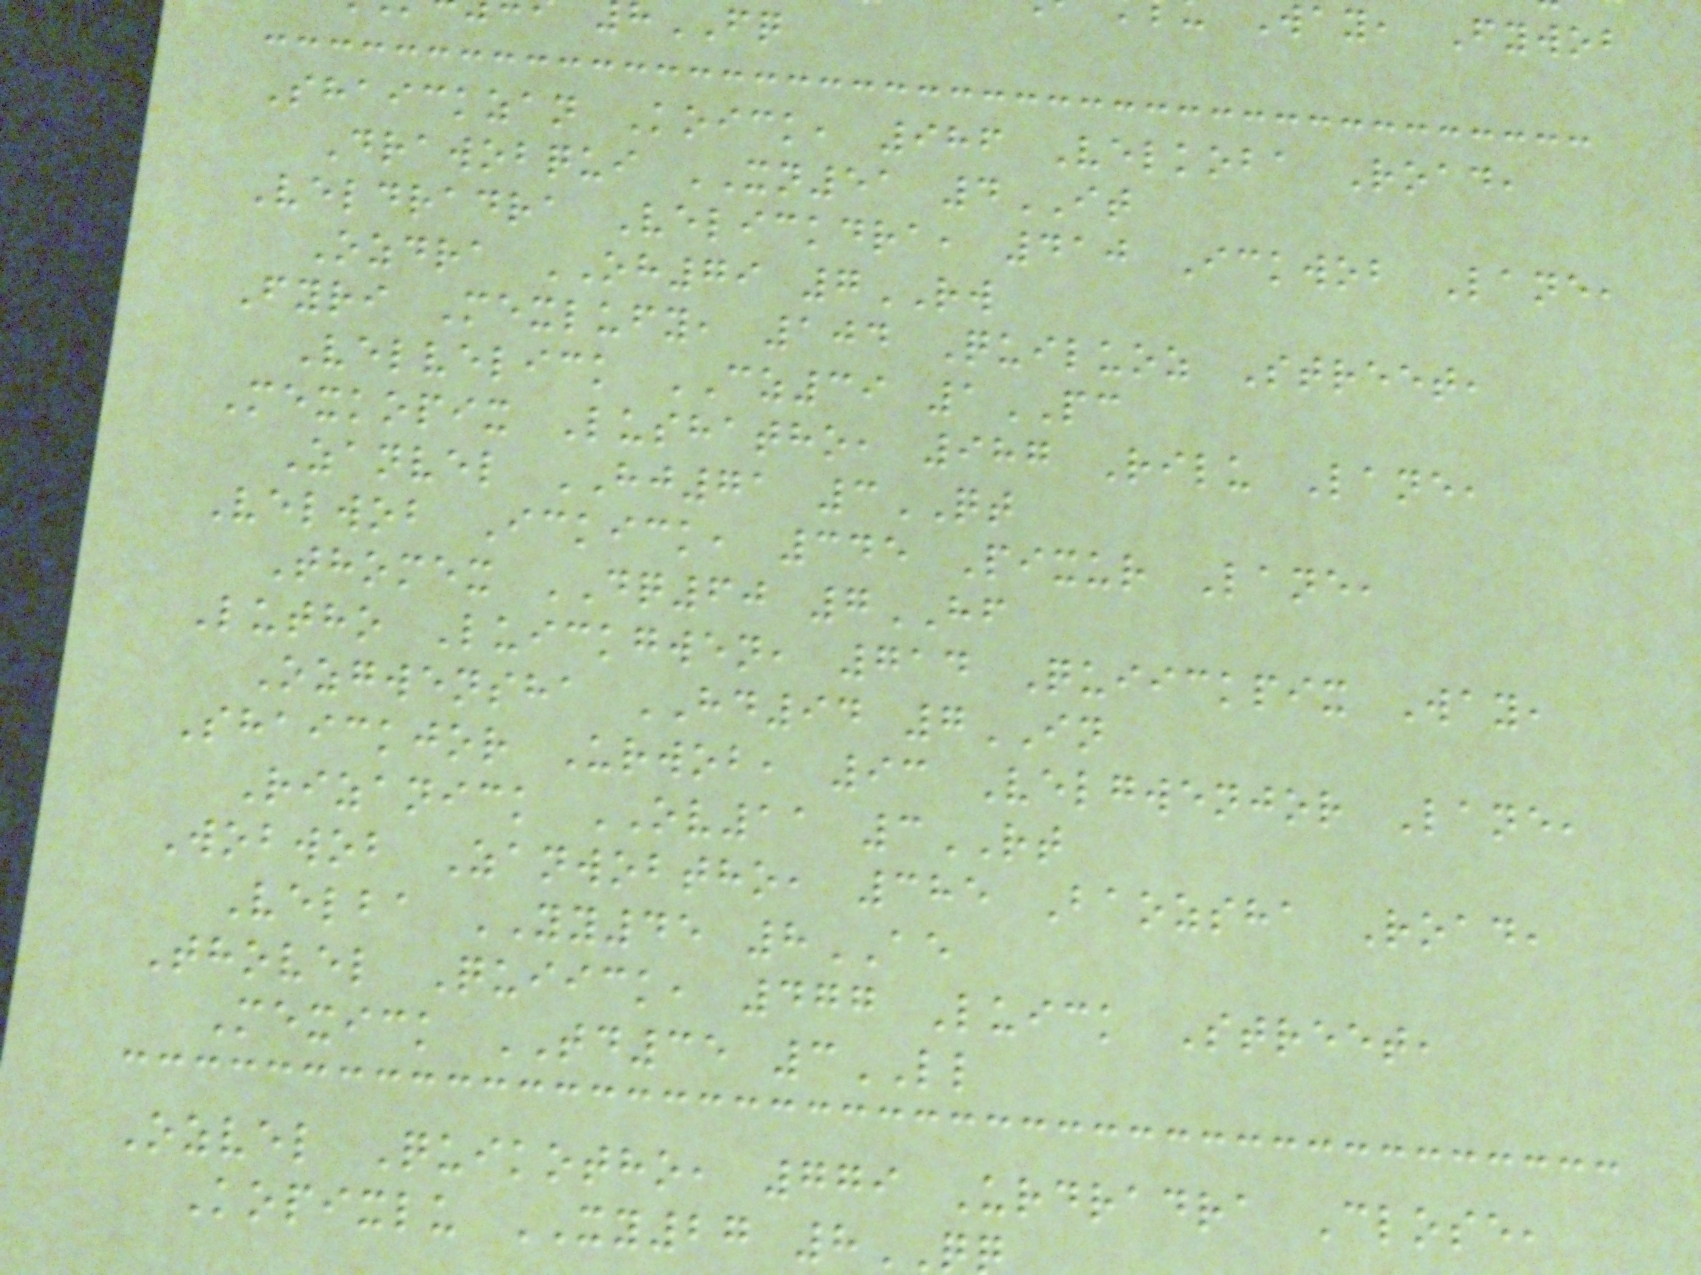Way, Fywob
FQ
Shaickzan Koick, 986 Velkoba Road,
Drawobqui XN51 4IT
Veldradra Velickdra, 410 Ickwob Lane,
Ozdra OH79 7RW
Fyri Mexlufy, 104 Quiluoz Street,
Velvelick CZ39 1PC
Mexkopix Lushatho, 987 Rilu Lane,
Zanvel HJ71 3QT
Velwob Ickick, 345 Pixur Lane,
Thomex DQ60 7HF
Lutho Luickgwen, 714 Quiickpix Way,
Ozgwensha HD94 7IN
Shaickjor Urwob, 93 Velgwenjor Lane,
Rizanick OV11 3RT
Wobwob Zanwobtho, 385 Baozsha Road,
Velba YY45 8AE
Thovel Quiick, 477 Luick Street,
Mexick TD35 3LL
Ozvel Quikotho, 779 Urdradra Close,
Kopixlu XY27 8
